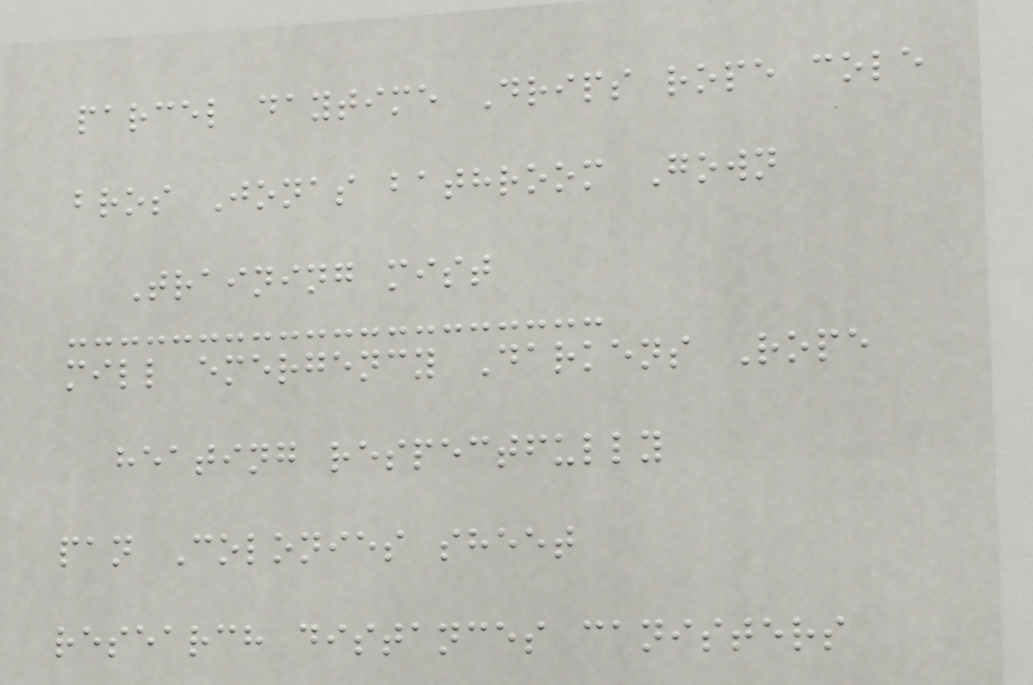parcel daytime Drips rope cole
bros Jonas bathroom Gown
Training mist
mill emergency Darkens Rope
heating respectfully
pan Colonies sheet
research distances canisters
